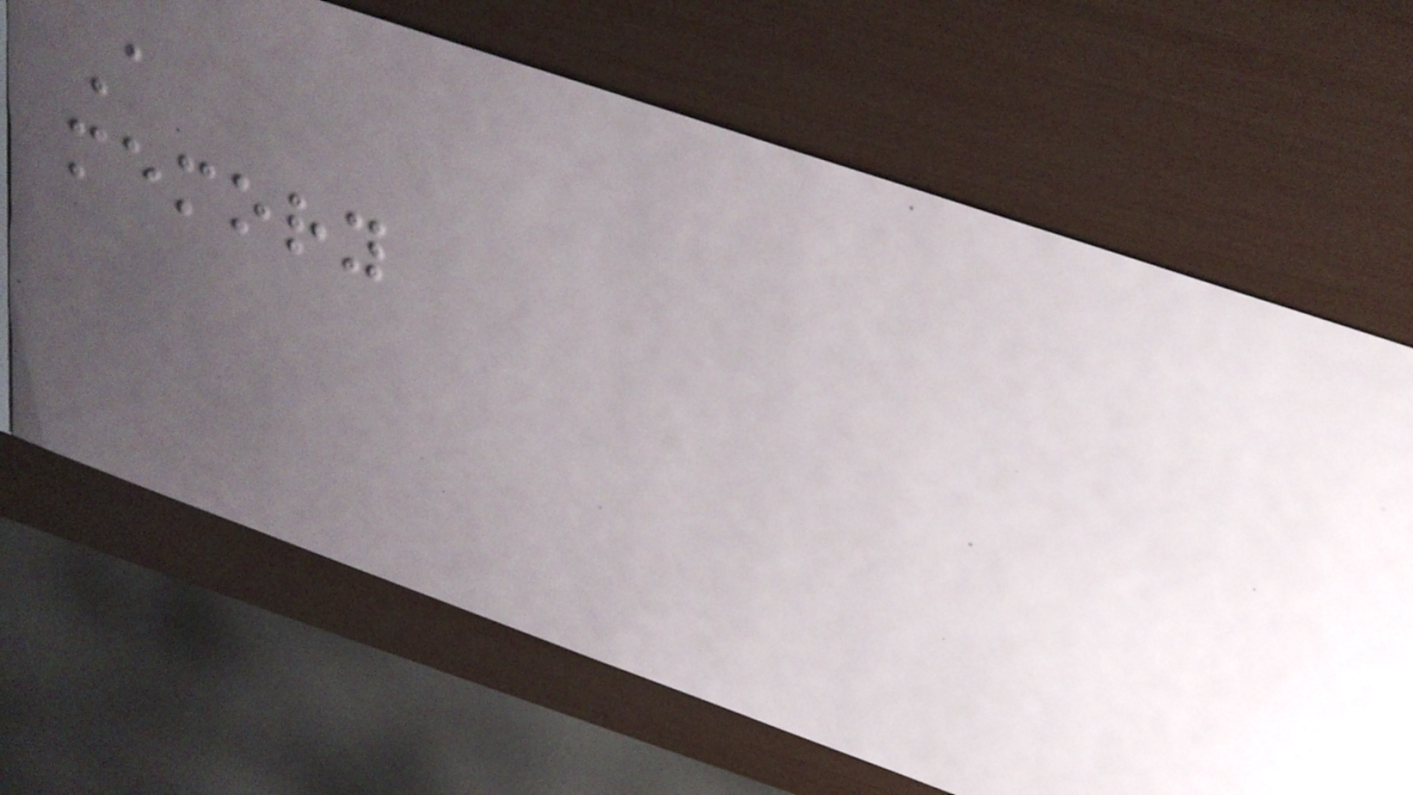A
memory
